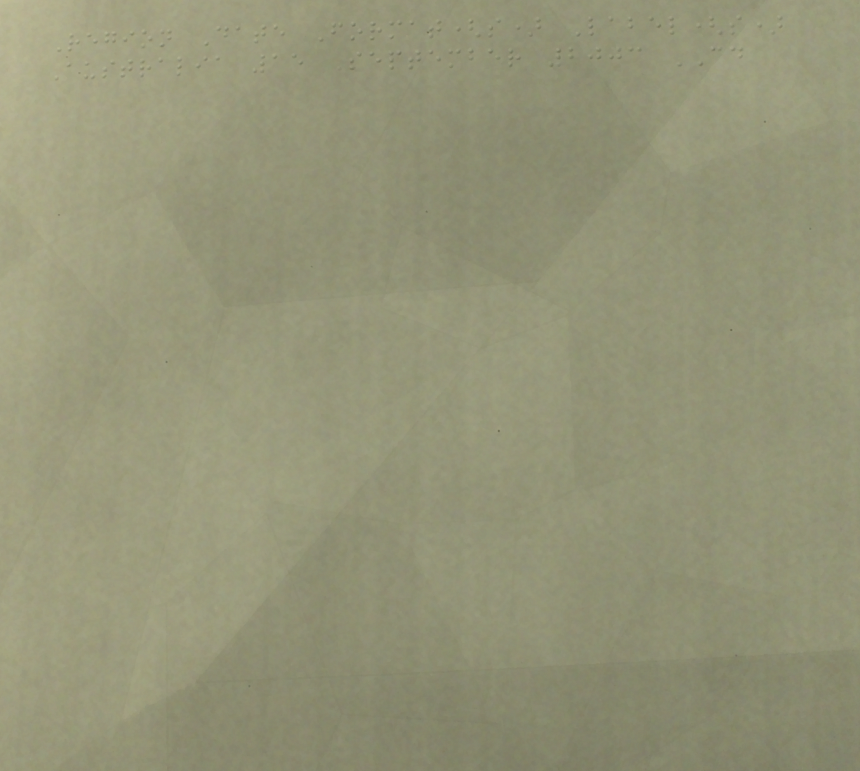Region Date Format(s) Label(s)
Australia 15 September 2003 CD
